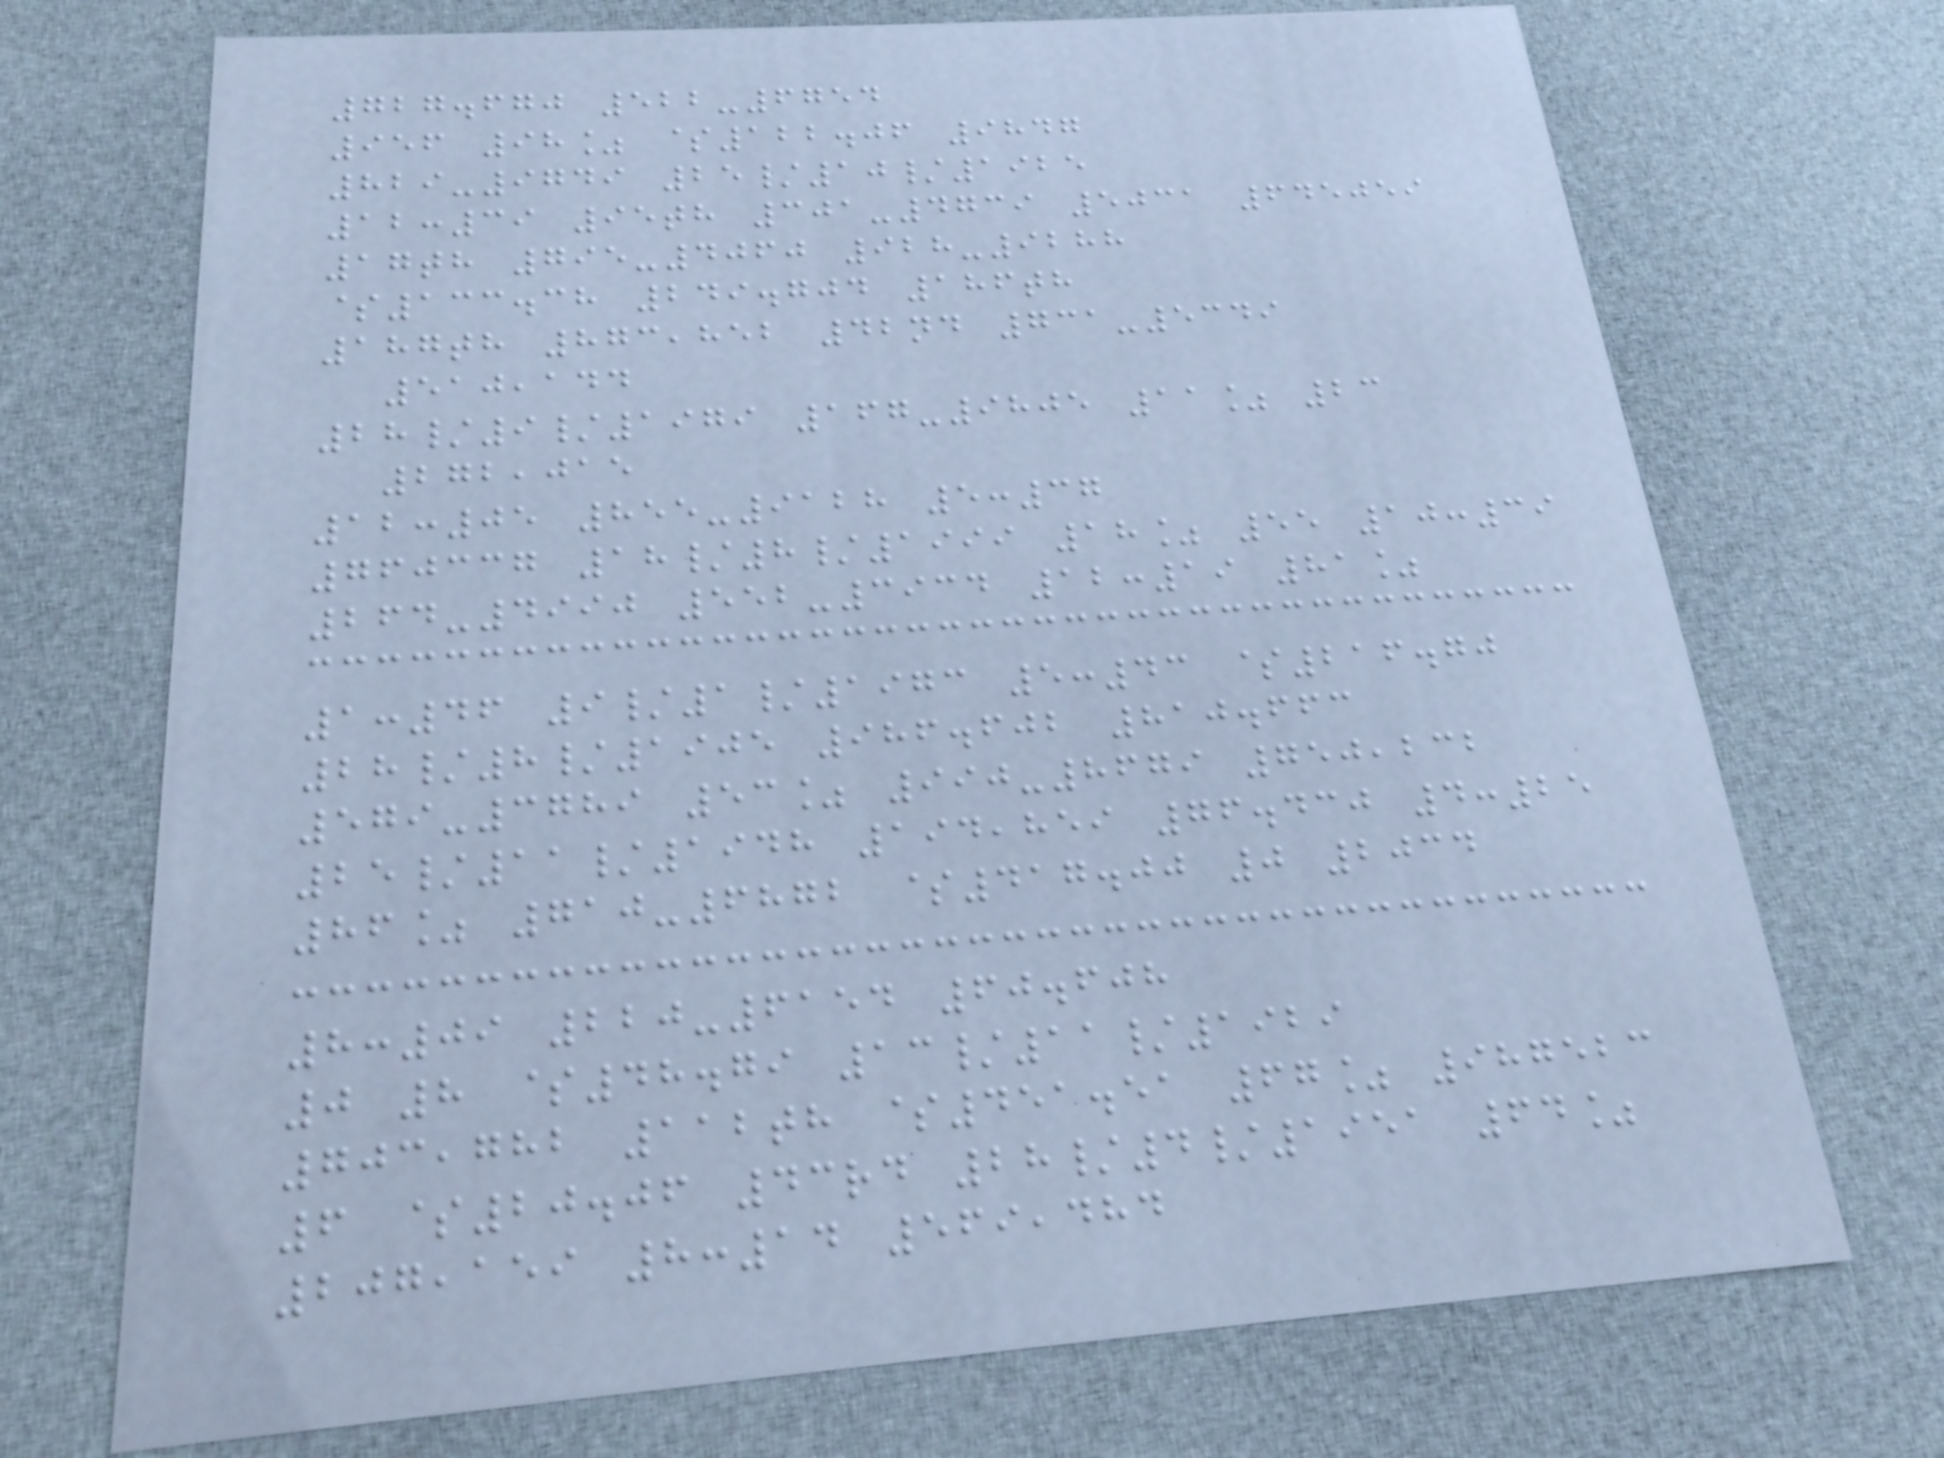727.670 522-6754
956 98% $122.06 9847
829-9749 25/10/1925
12:39 95th 301-4739 5031 645059
17th 795-4060 928-9288
$133.38 249.704 186th
187th 873,852 42nd 731-5349
510,144
28/9/1979 167-9805 11% 23
272,015
12:05 855-9128 5:37
760337 18/8/1999 18% 55 10:39
264-4990 552-3934 12:19 81%
1:46 9/1/1973 5:43 $216.70
28/8/1905 986.602 810.663
579-3789 53% 990-8679 750,232
25/11/1948 194,859 76.430 4:25
86% 710-6872 $417.00 0 2034
8:09 220-6154 60.608
0 8 $48.79 13/11/1929
703,782 112th $451.51 67% 987523
6 $20.06 43rd 28/4/1951 64%
207,159 8:14 569,484
